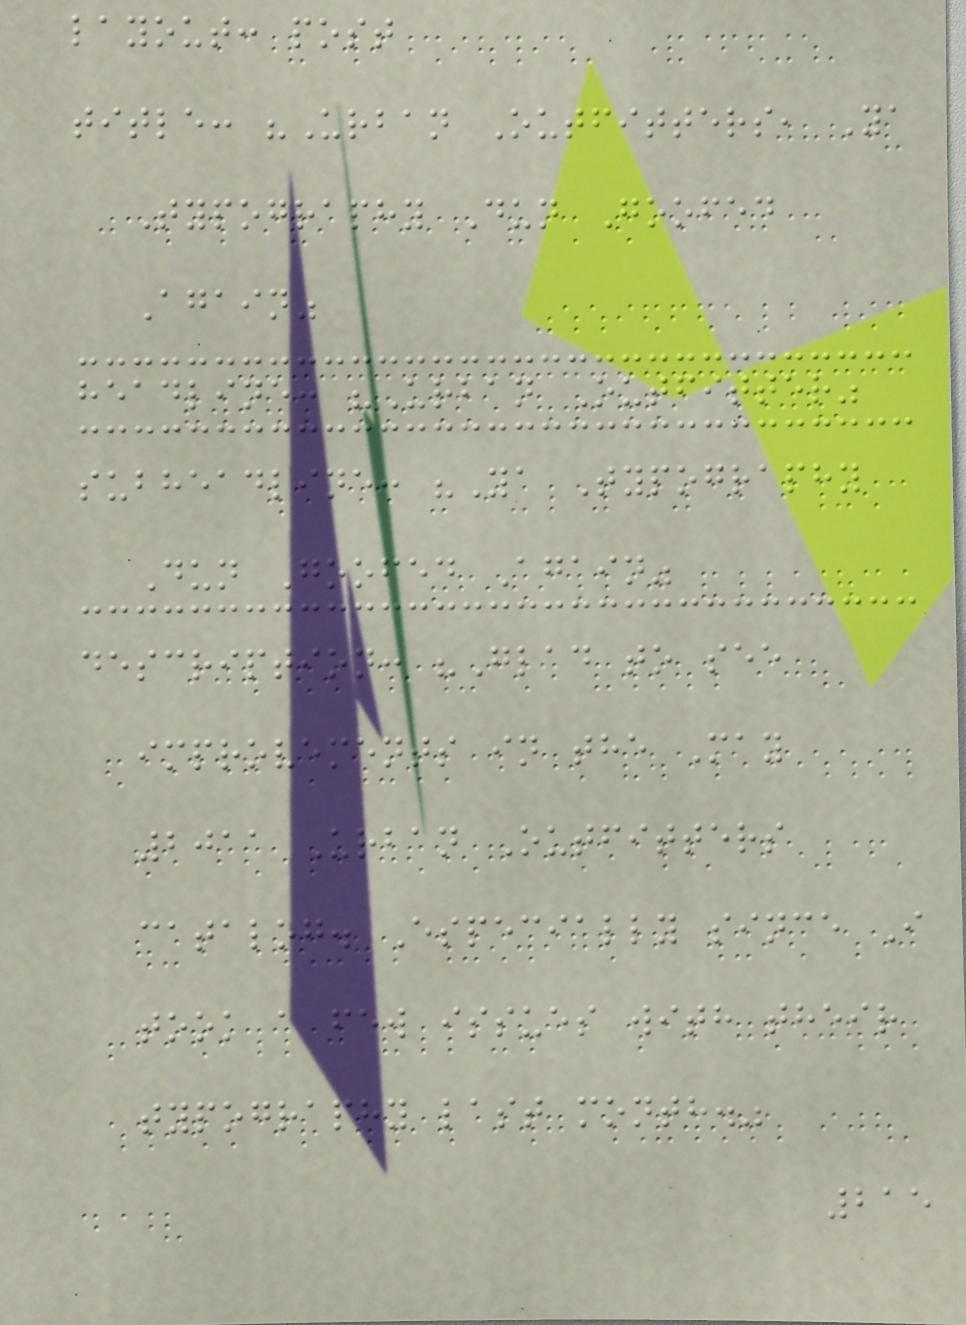layout: post
title: "Urban Outfitters, Ya
Typography Dun Goofed
Again"
headline: "Urban Outfitter"
subheadline: "Ya Typography
Dun Goofed Again"
description: "Glad to see
improvements in the May
2011 Urban Outfitters
catalog. Especially since I
took a few issues with their
typography last month."
215
